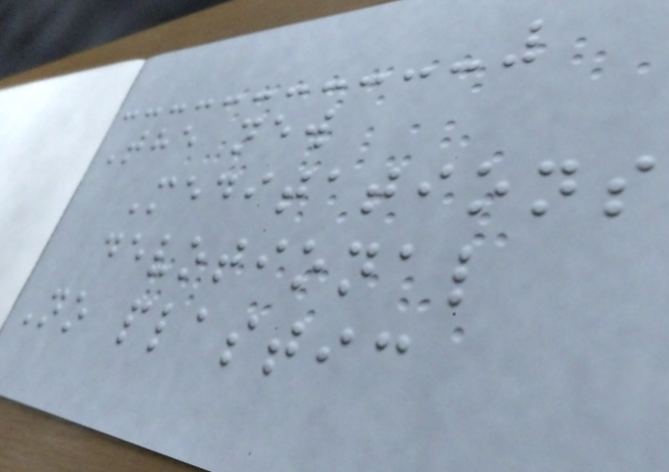The new
Meditations
devotional
No plastic
